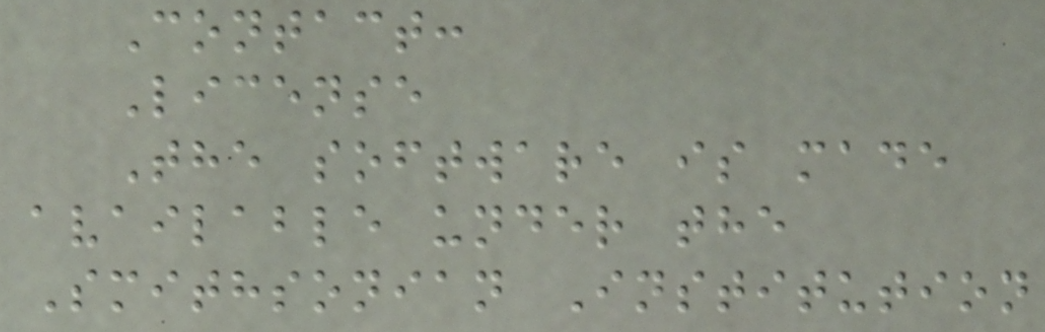Contact:
License
The software is made
available under the
Smithsonian Institution
